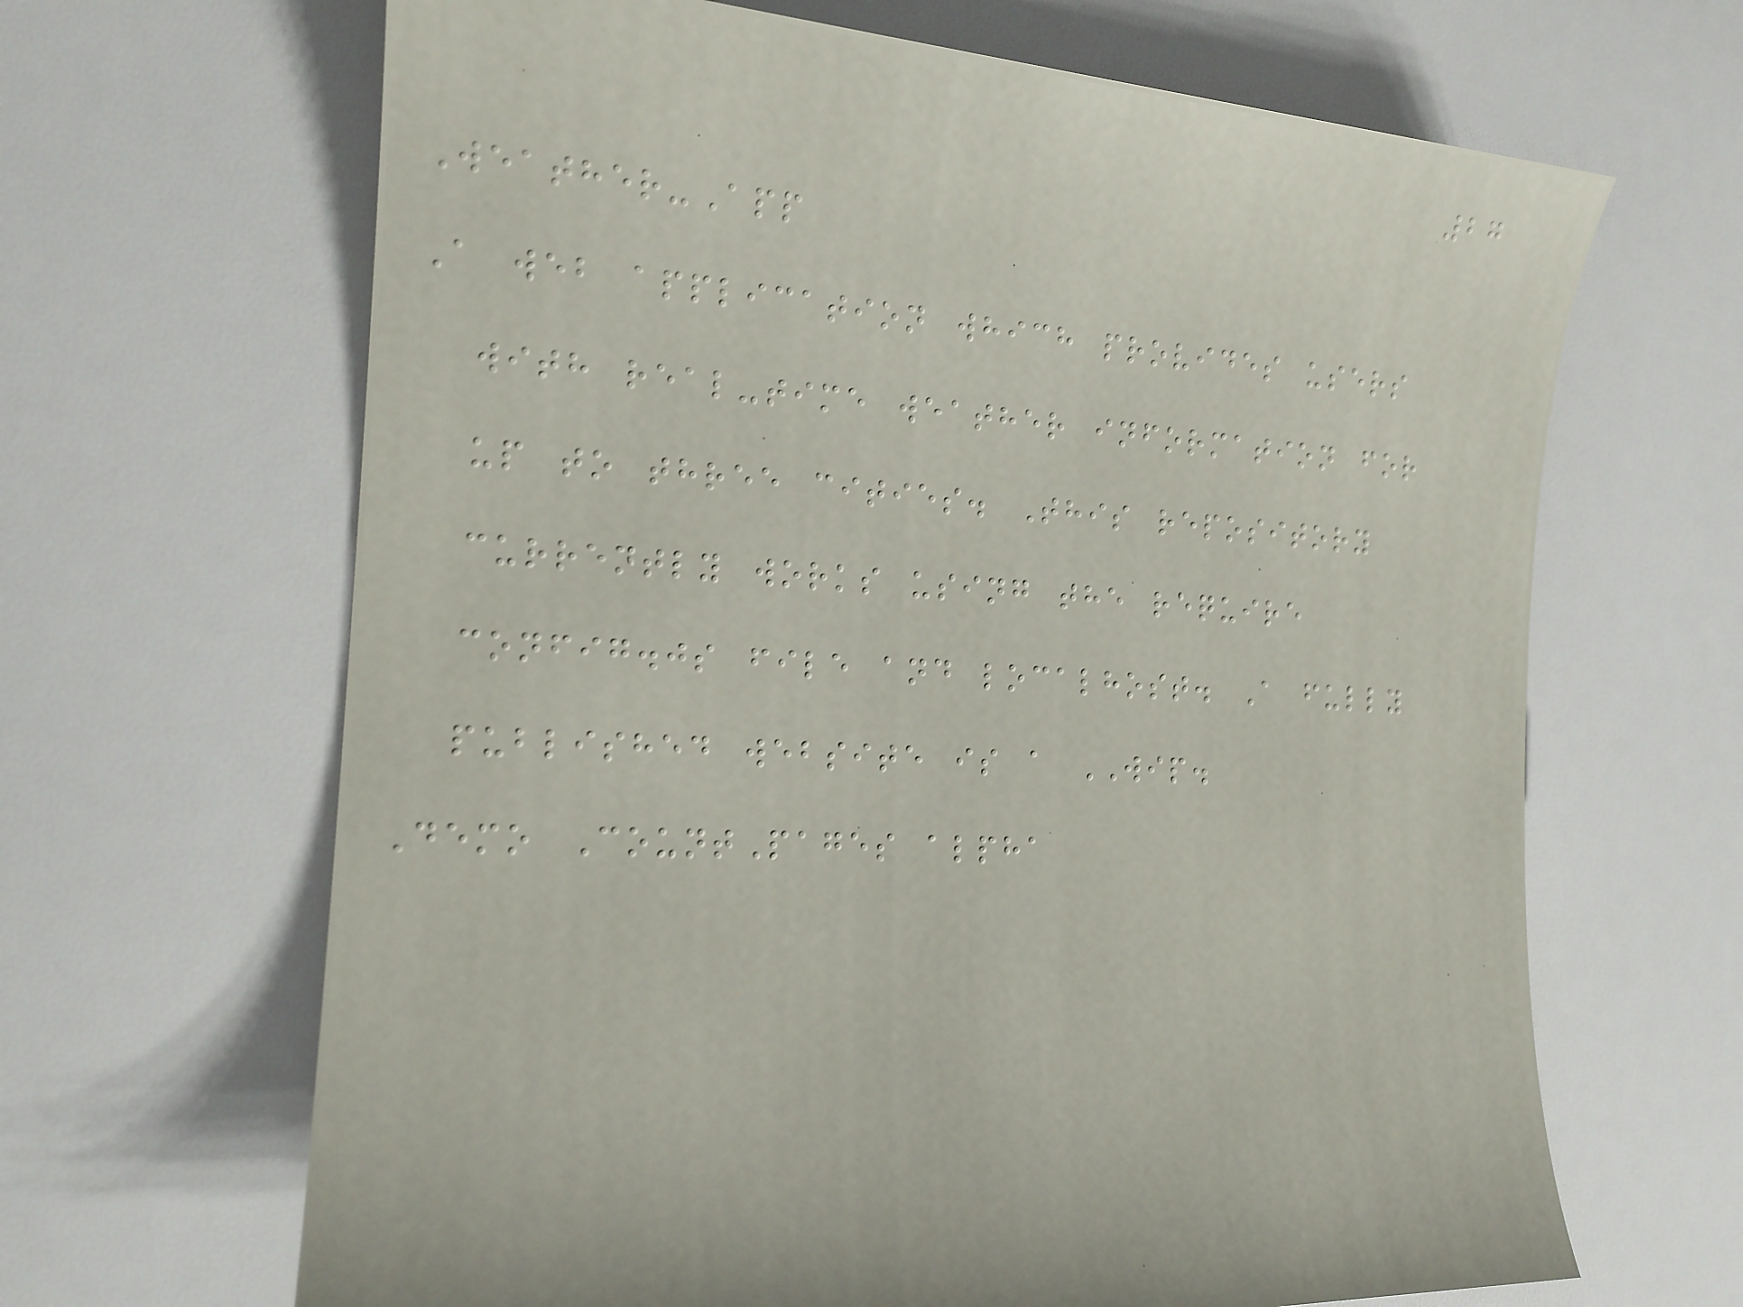27
Weather-App
A web application which provides users
with real-time weather information for
up to three cities. This repository
currently works using the require
config.js file and localhost. A fully
published website is a WIP.
Demo CountPages alpha
